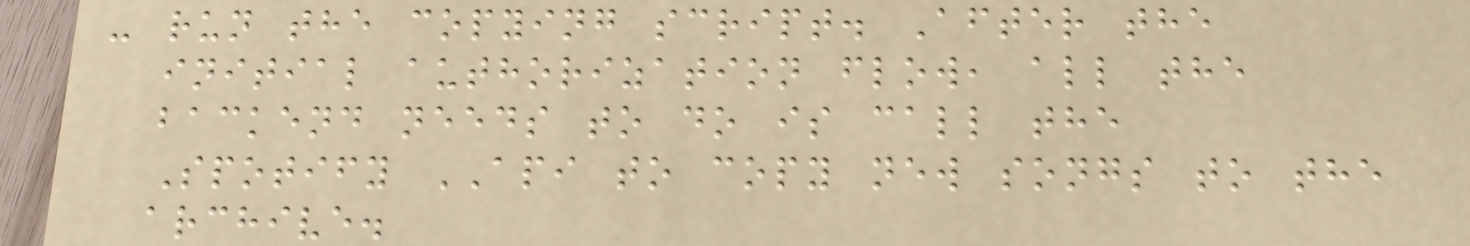- run the copying script. After the
initial authorization flow, all the
backend needs to do is call the
Spotify API to copy new songs to the
archive.
